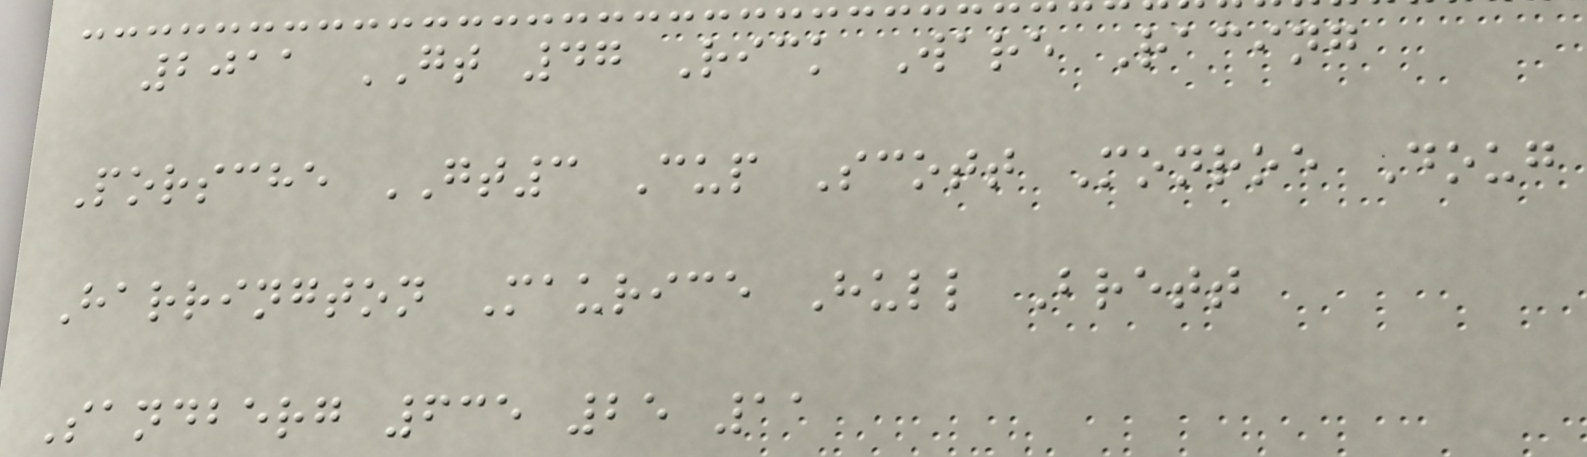2011 GT 47 Rick Ware Racing
Porsche GT3 Cup Scott Monroe Doug
Harrington Maurice Hull Brett
Sandberg 635 25 11
